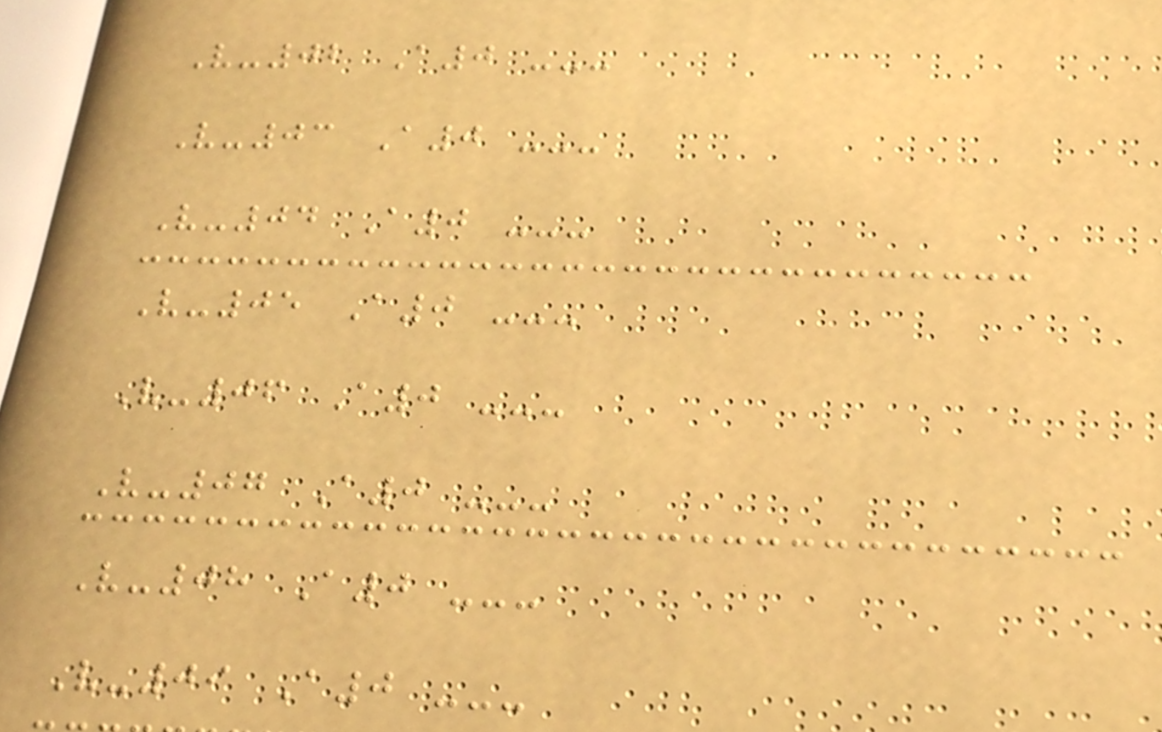V-02 A0 ---
V-03 A0 ---
V-04 A0 ---
V-05 A0 ---
V-06 A0 ---
V-07 A0 ---
V-08 A0 ---
V-09 A0 ---
